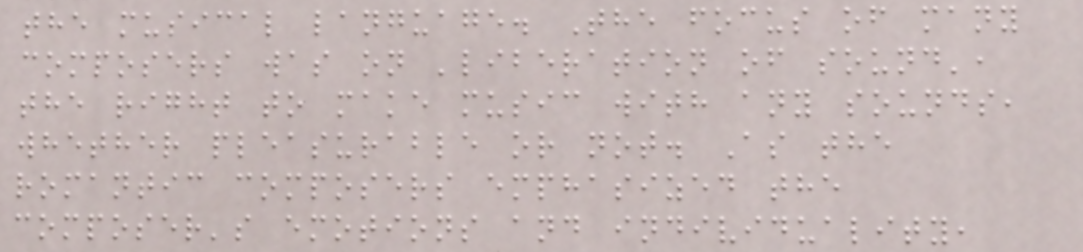the musical language. The focus of many
composers was on 'liberation of sound',
the right to make music with any sounds,
whether pleasurable or not. As the
romantic composers emphasized the
composer's emotions and individuality,
